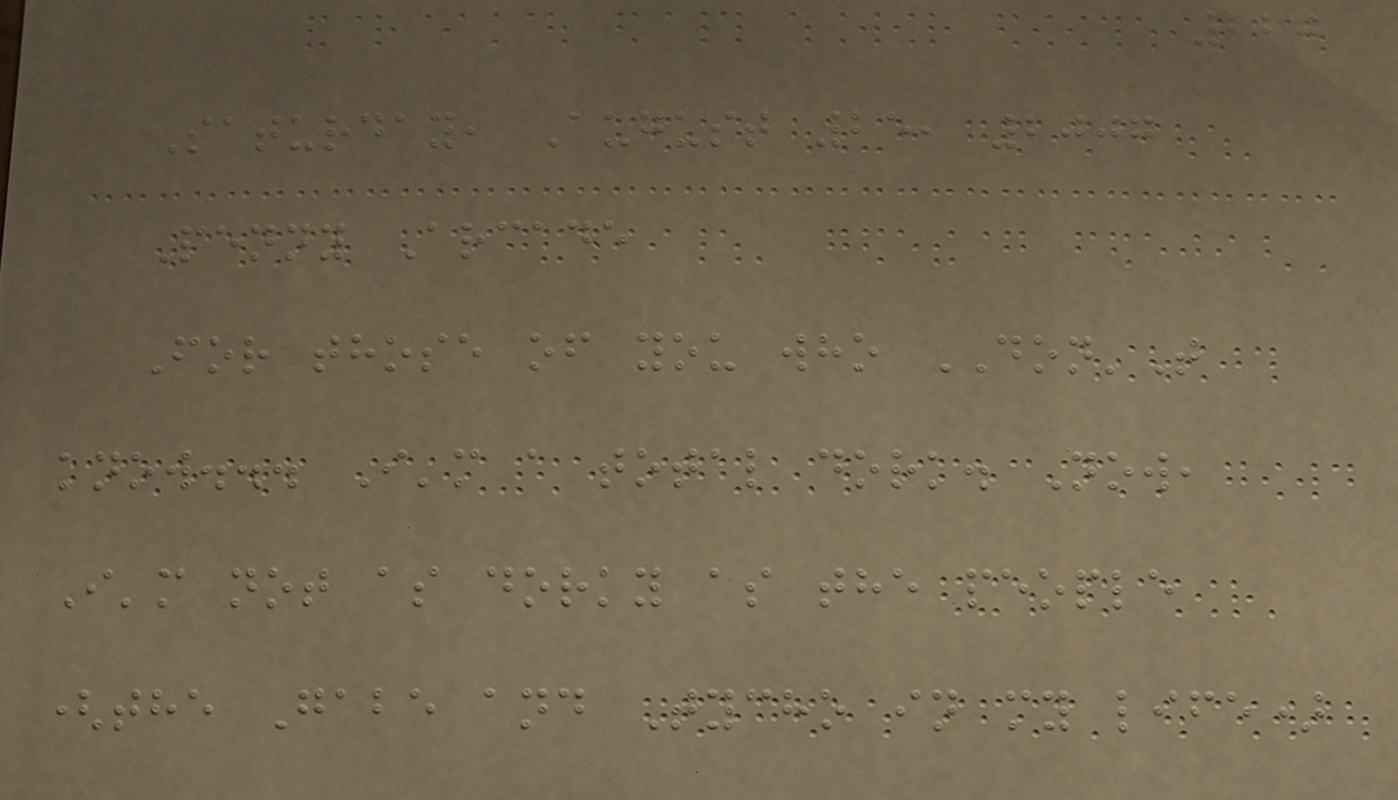220
Saturday, August 25, 2007
Penny Arcade
For those of you who DON'T
know... I'm a total dork. Now,
I'm not as dorky as the people
(the Gabe and Tycho in my life)
